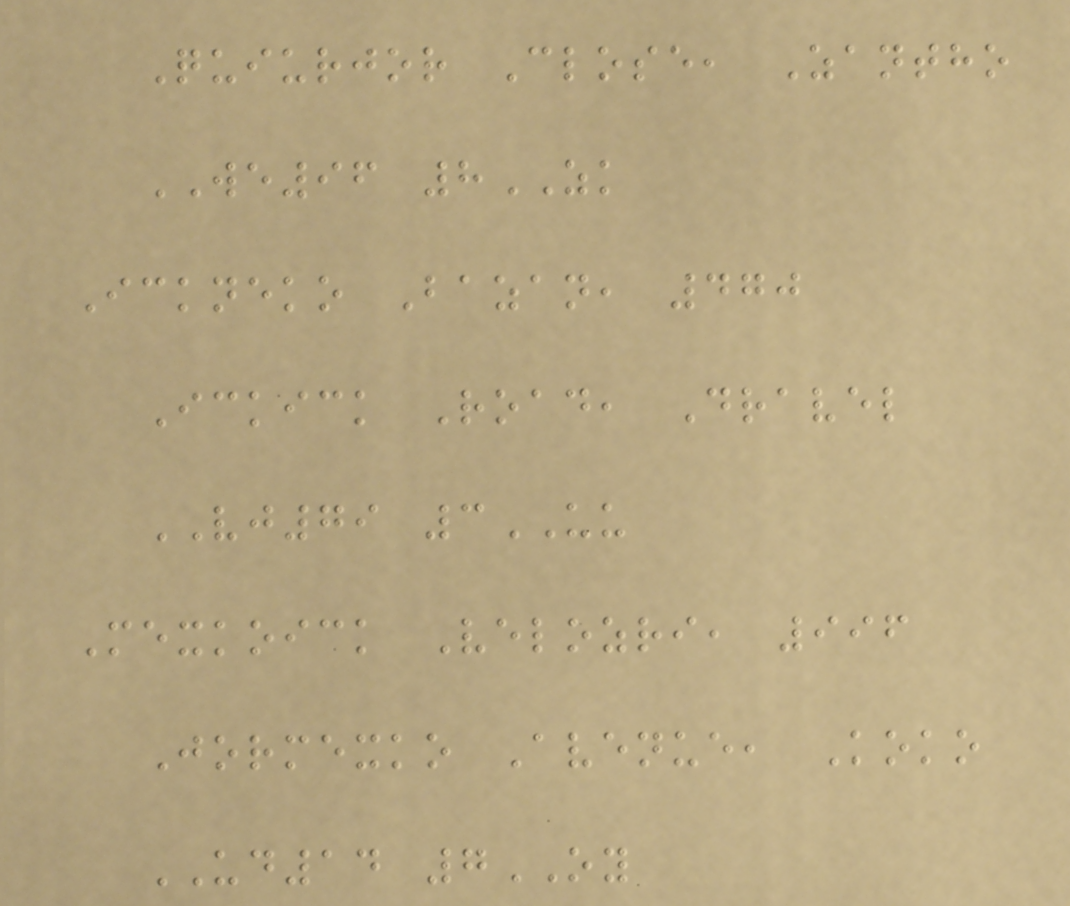Quiurjor Close, Zantho
WE96 8ZK
Ickneko Bazan, 470
Ickick Road, Dravel
VJ79 3UU
Mexkoick Velozri, 996
Jormexko Avenue, Koko
UD14 7OY
